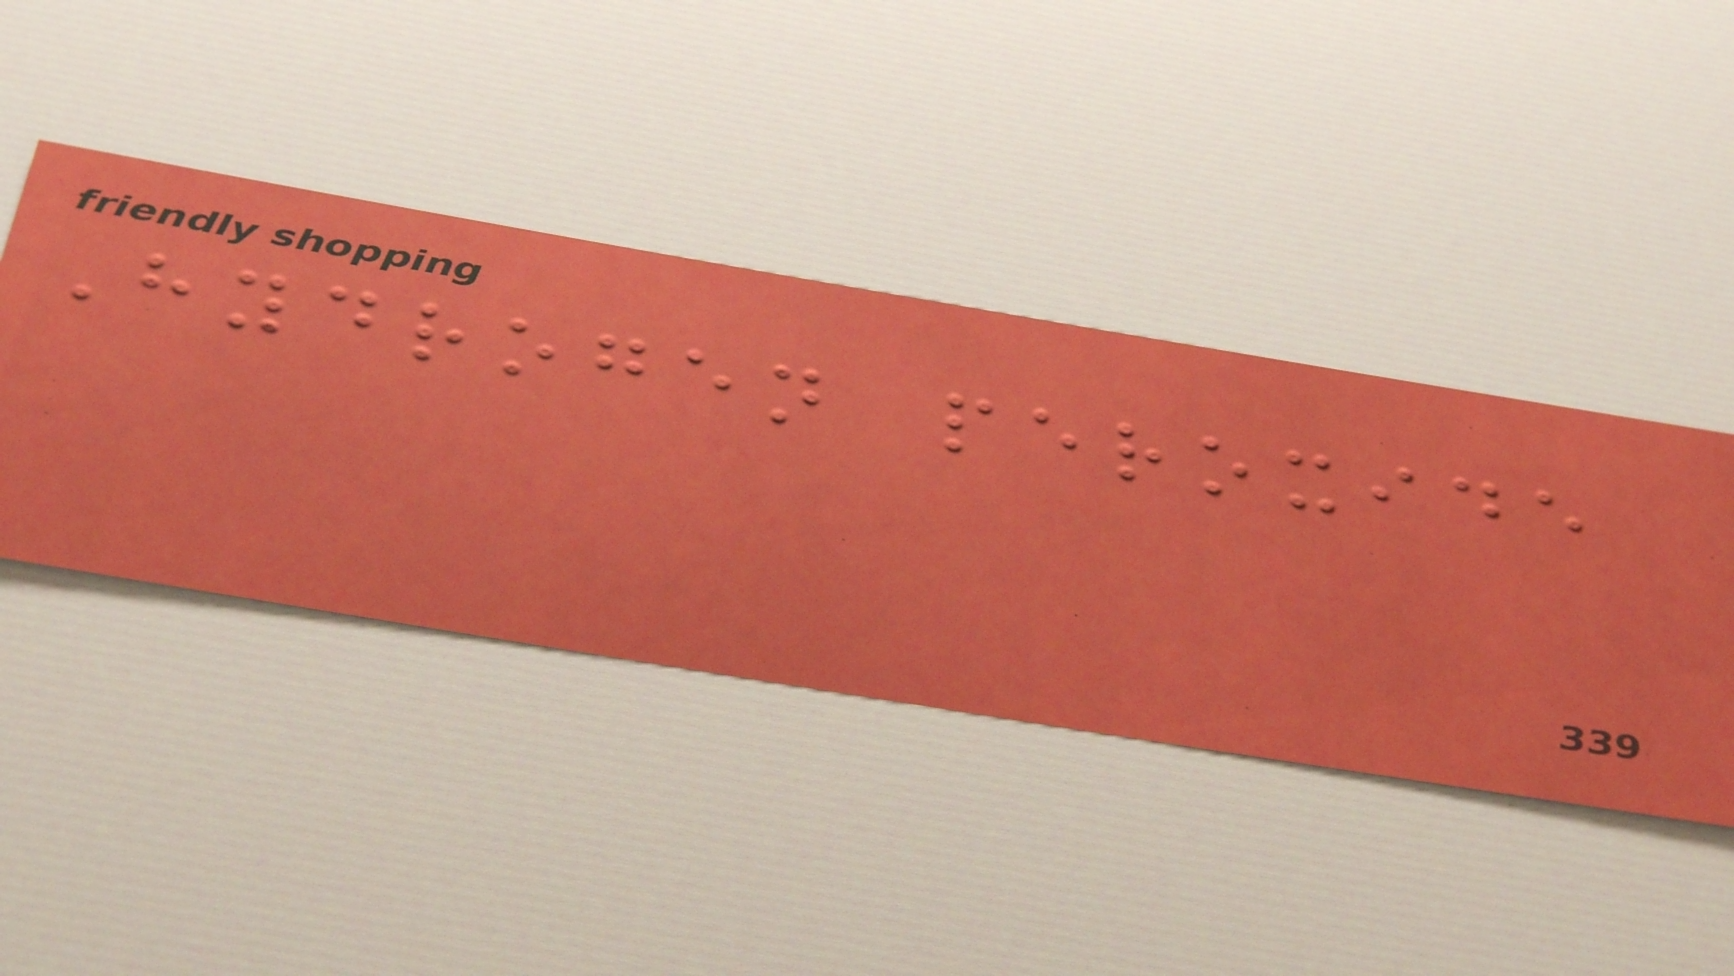Hydrogen peroxide
